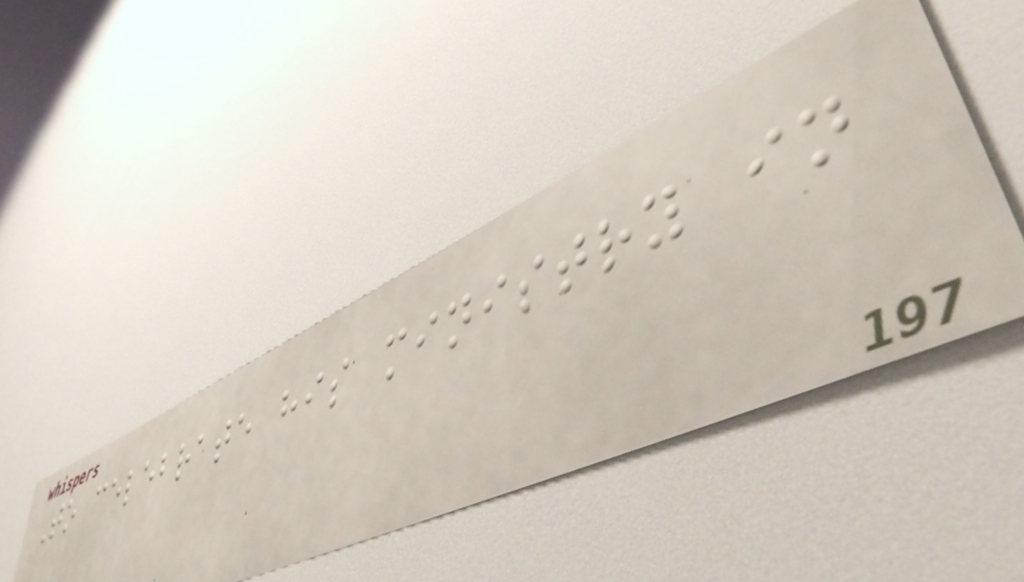To celebrate his ministry in
